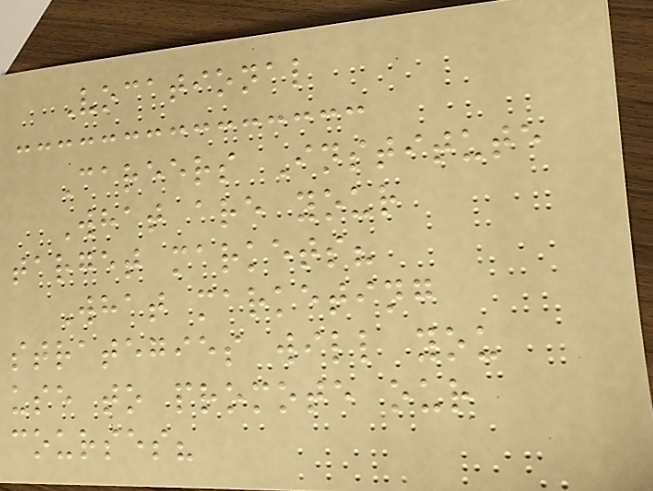Vocational
Careers Institute
What are your
target markets?
What marketing
strategies will you
use to promote our
courses?
